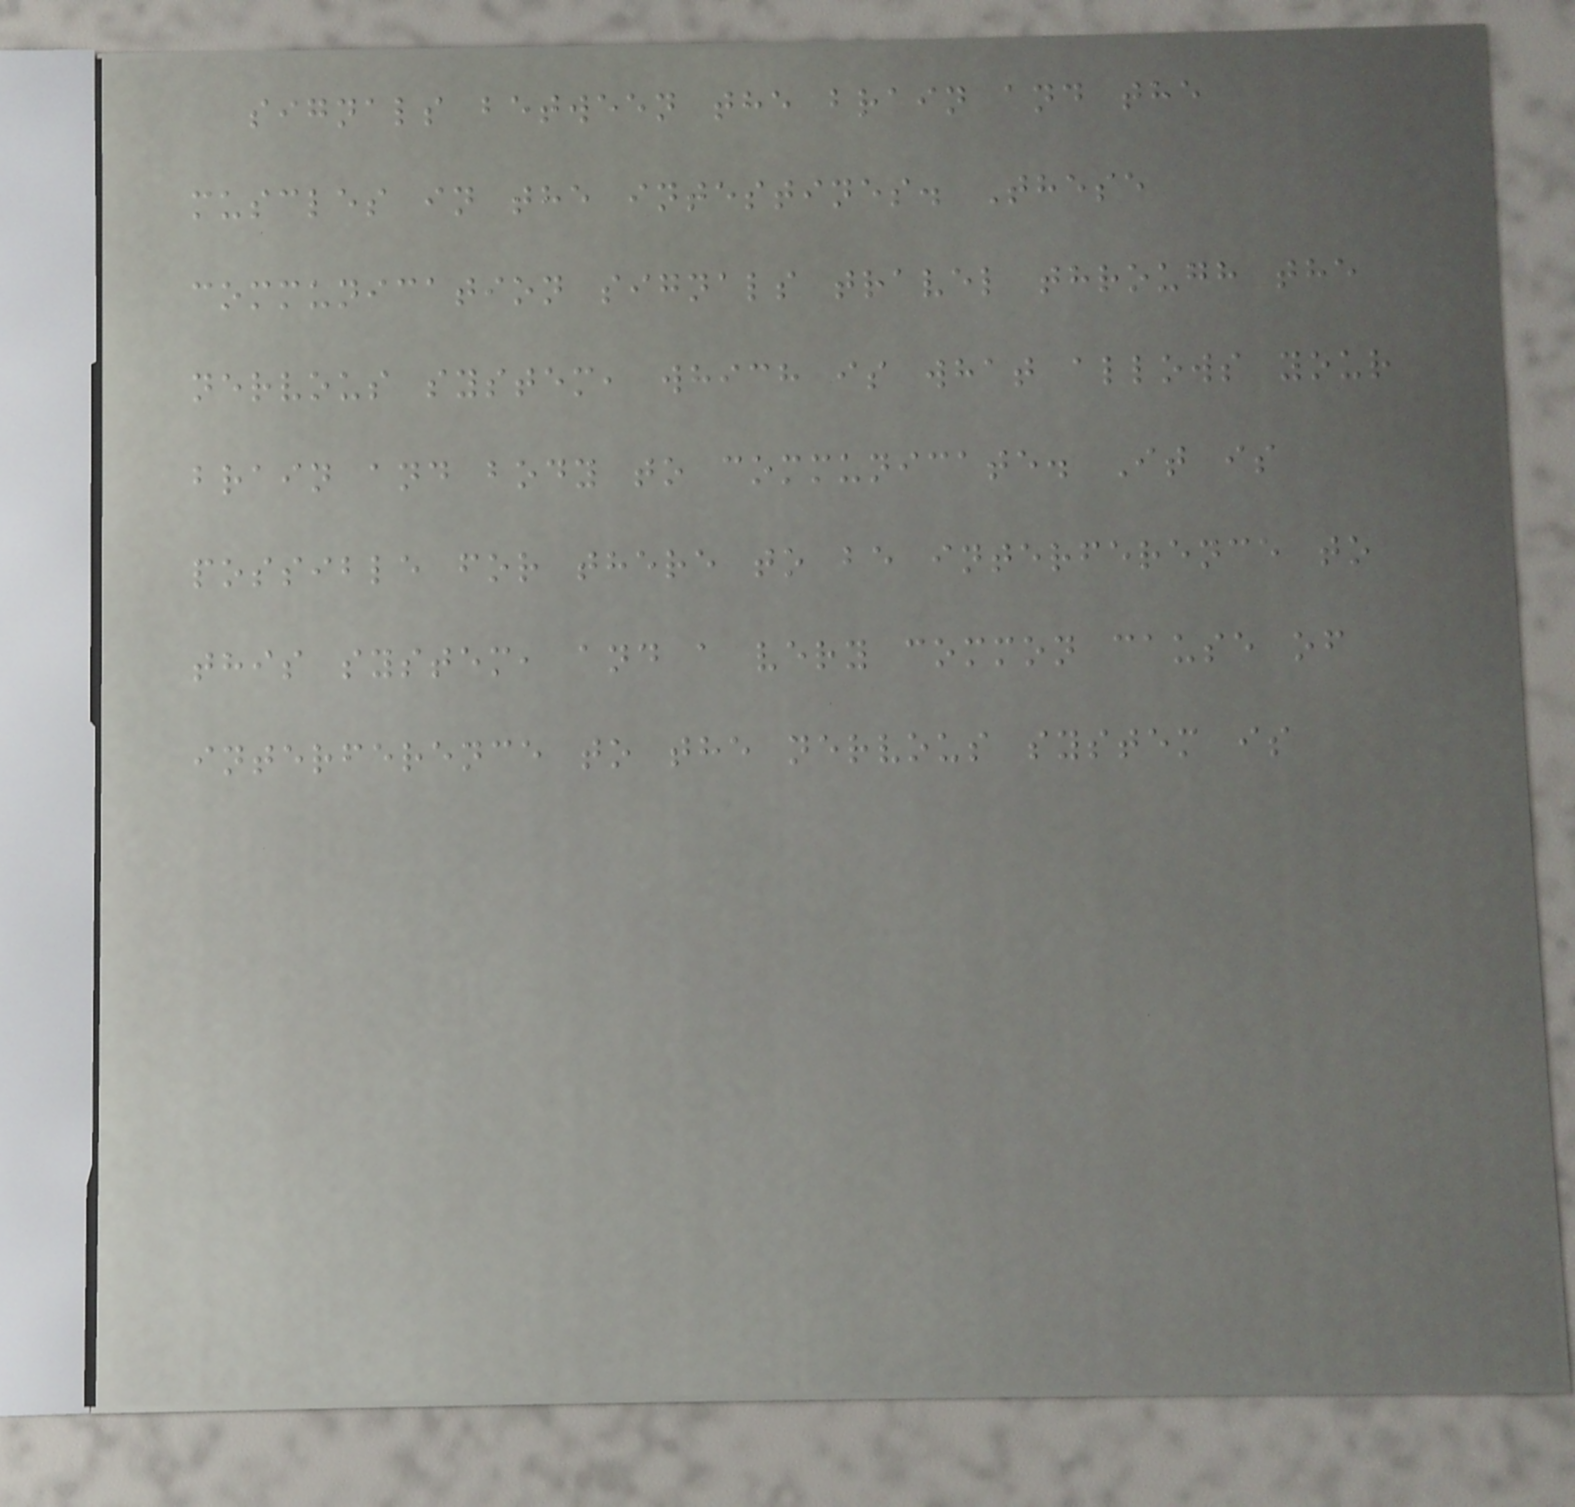signals between the brain and the
muscles in the intestines. These
communication signals travel through the
nervous system, which is what allows your
brain and body to communicate. It is
possible for there to be interference to
this system, and a very common cause of
interference to the nervous system is
